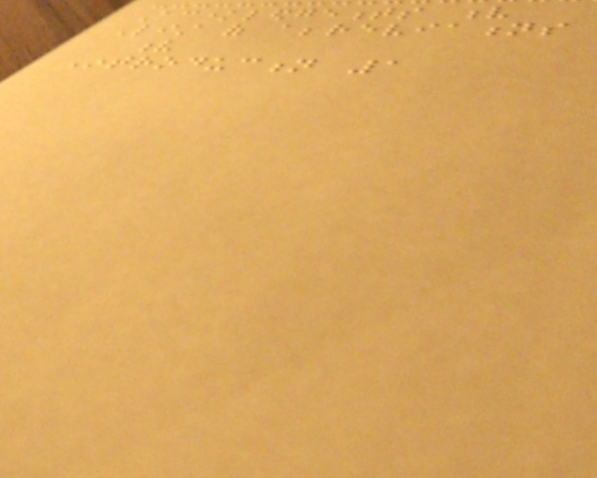Acknowledgements v
List of abbreviations
v
Introduction 1
